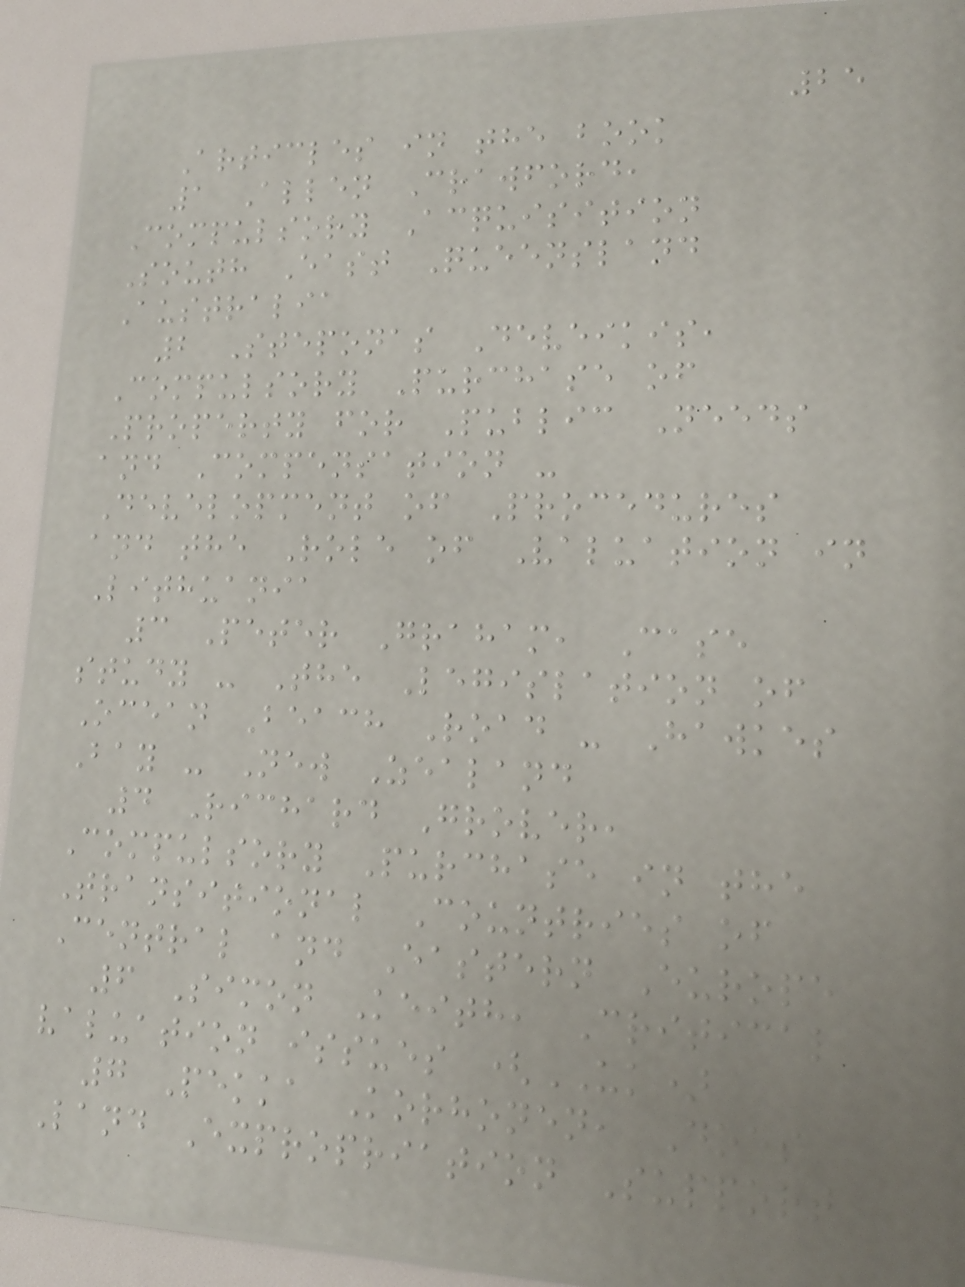25
Articles in the book
1 Allen Crawford,
Compulsory Acquisition
South East Queensland
Australia
2 Steponas Deveikis,
Compulsory Purchase of
Property for Public Needs
and Compensation -
Development of Procedures
and the Role of Valuation in
Lithuania
3 Peter Graham, Case
study - The Legislation of
Ocean Beach Road - Hawkes
Bay - New Zealand
4 Richard Grover,
Compulsory Purchase in the
Transitional Countries of
Central and Eastern Europe
6 Simon Keith, Critical
valuation issues (UK)
7 Pekka Korhonen, Does
Land Expropriation Support
